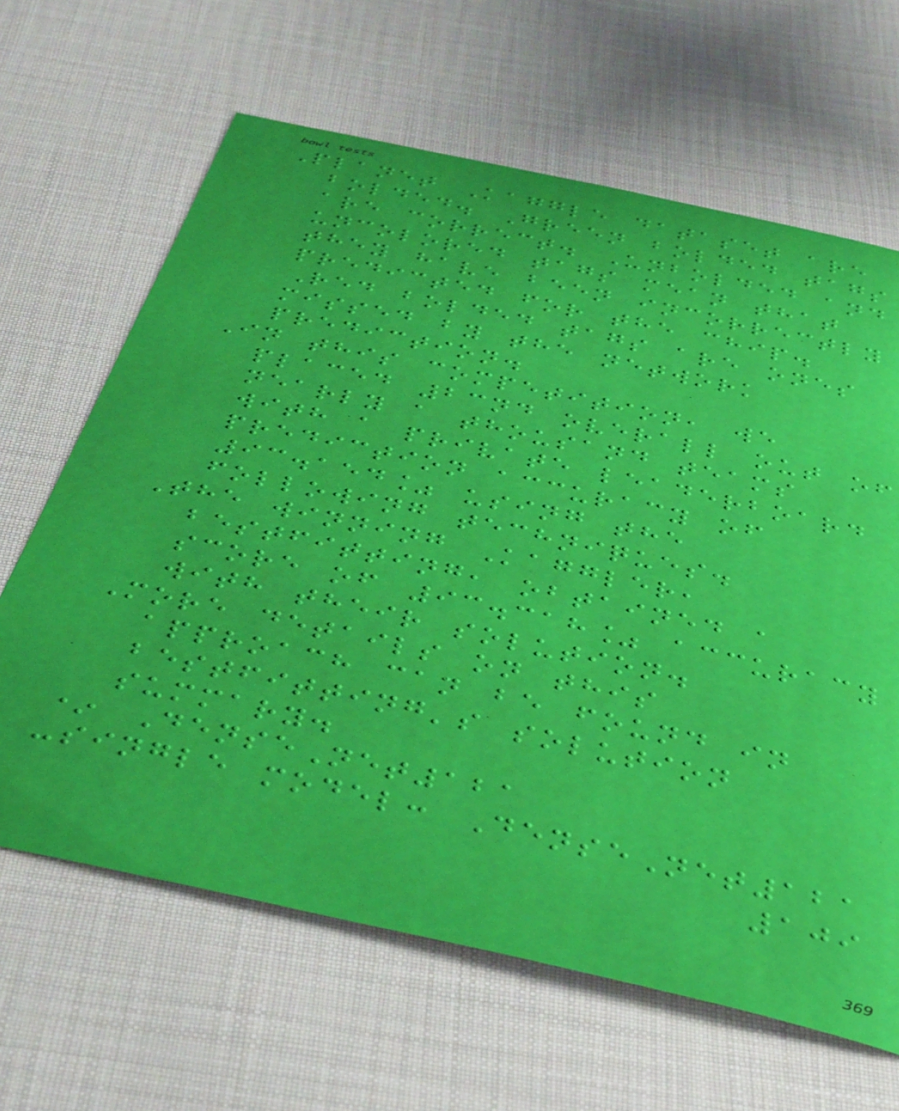Planet Kaggle dataset are
bolded. Green bolded tags
are correct. Unbolded and
uncolored tags mean that
they have been incorrectly
predicted for the chip.
Red bolded tags are ones
missed by the network
prediction.
In this competition, we
placed 23nd overall out of
nearly a thousand teams
with a private leaderboard
prediction accuracy of
93.154% using the
following techniques.
The winning Kaggler,
bestfitting, obtained a
score of 93.318% accuracy
with their solution.
More details on this
approach can be found in
bestfitting's solution
summary.
* DenseNet121
-single model: DenseNet121
109
